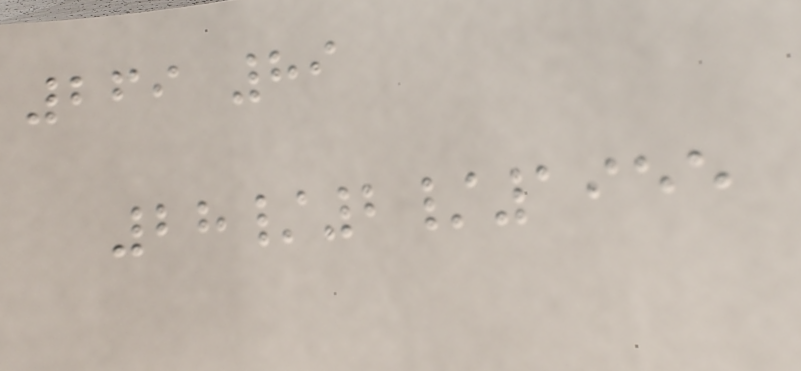269 89
28/2/1955
